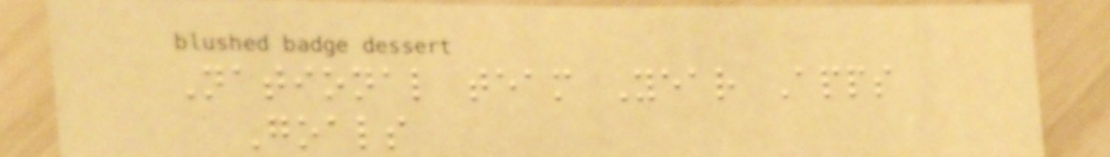National team Year Apps
Goals
